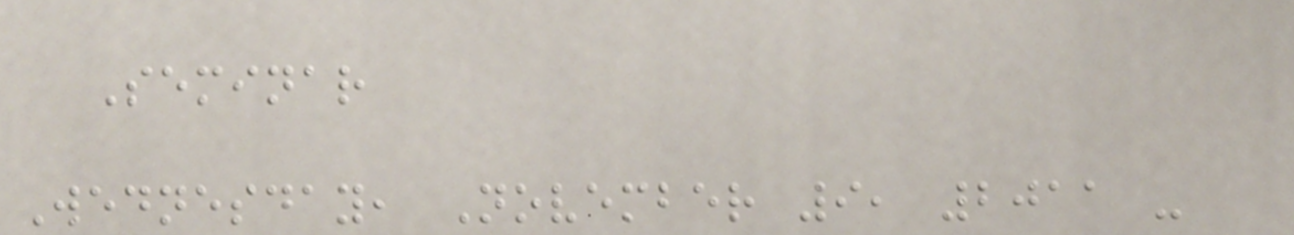Seminar
Wednesday, November 9, 2011 -
